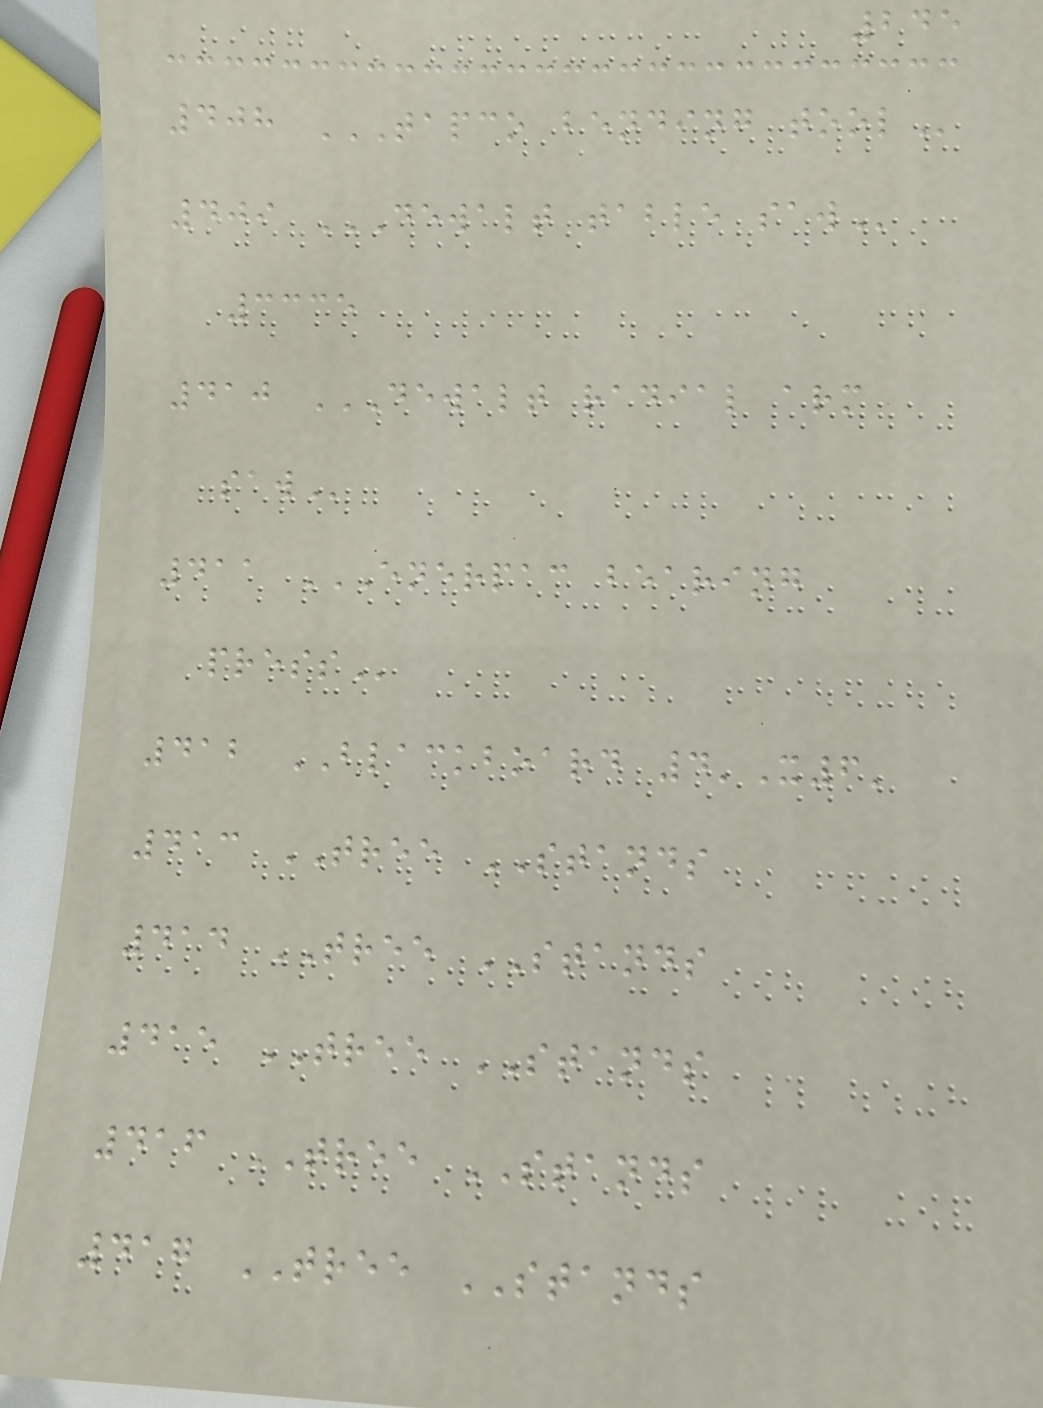245
408 TAPCO BENDING TOOL
409 DEWALT TABLE SAW
3335
410 DEWALT RADIAL ARM
SAW
411 ENERPAC BEARING
PRESS
412 BLACKBOARD 4'X6'
413 TREE STANDS
414 TREE STANDS
415 TREE STANDS
416 TREE STANDS
417 TREE STANDS
